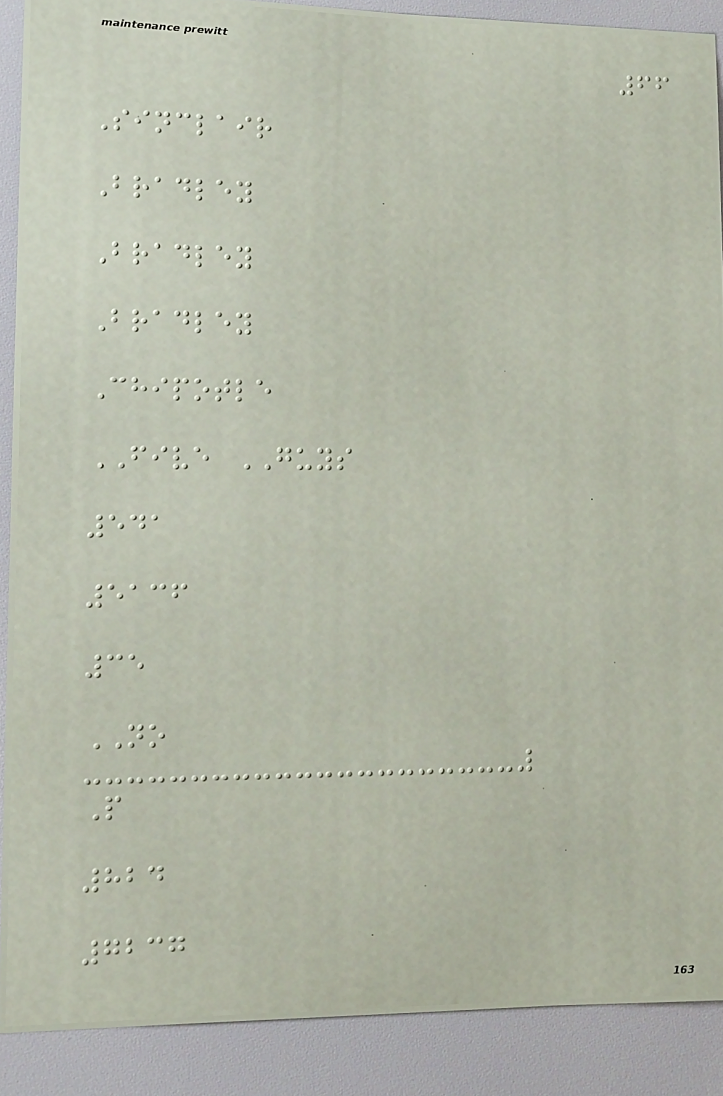66
Sinclair
Bradley
Bradley
Bradley
Chipotle
FIVE GUYS
541
5136
35
NO
P
824
7237
